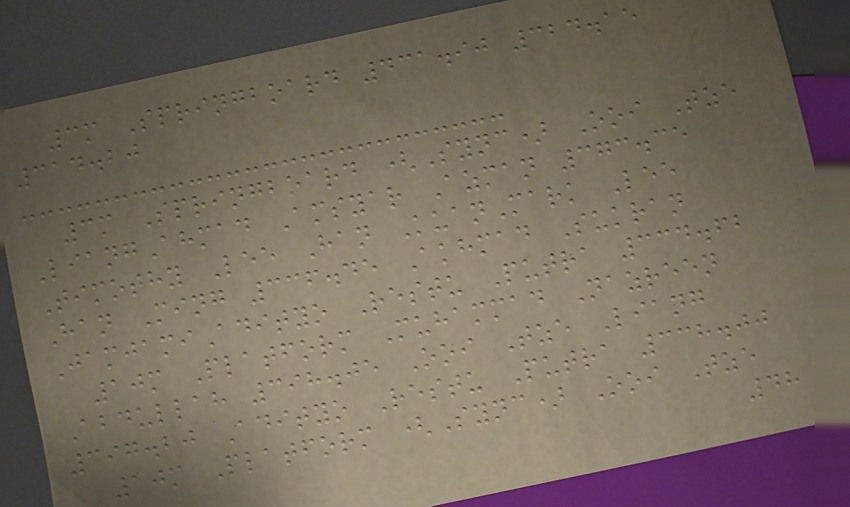3m Springboard 431.90 324.15
314.20
3m Springboard (Sync) Ooi Tze
LiangAhmad Amsyar Azman 373.35
Timothy Lee Han KuanMark Lee
Han Ming 336.45 Akhmad Sukran
JamjamiAdityo Restu Putra 334.62
10m Platform Muhammad Nazreen
Abdullah 398.05 Ooi Tze Liang
397.20 Adityo Restu Putra 338.00
10m Platform (Sync) Ooi Tze
48
